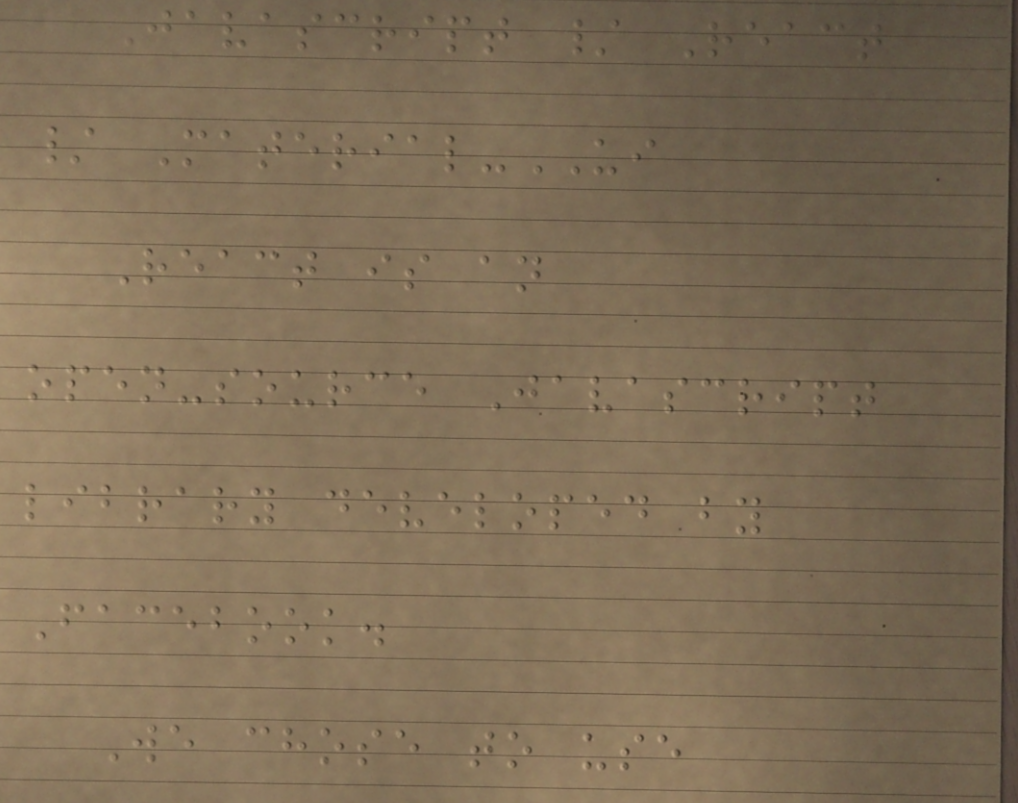Javascript / React
/ Material-UI
React is an
open-source Javascript
library developed by
Facebook.
We chose to use
